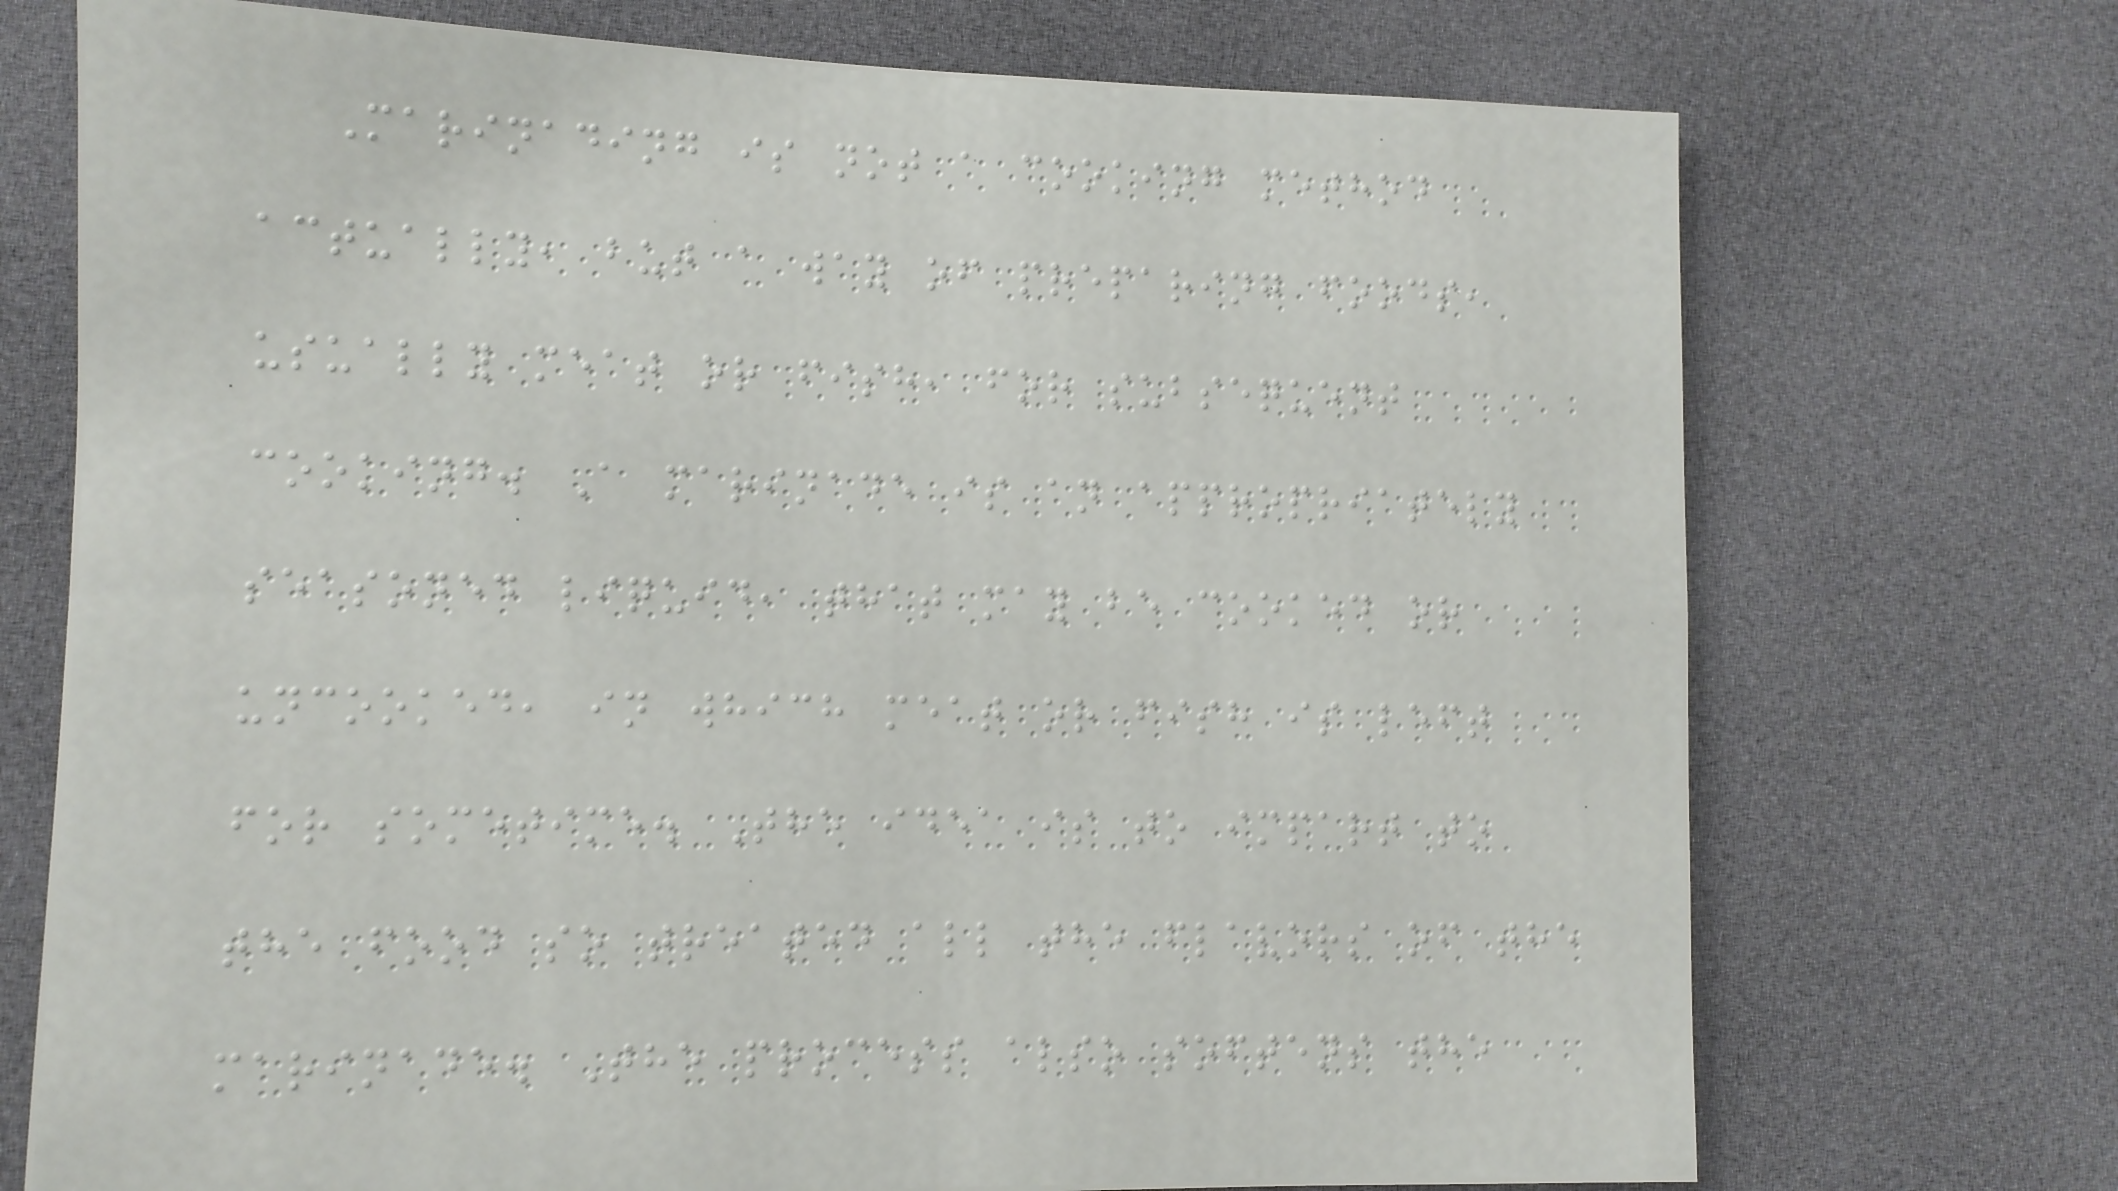Marinading is not a cooking method
actually, but a way of preparing foods,
usually meat or fish, for subsequent
cooking. A marinade is an appropriately
seasoned liquid, that may be cooked or
uncooked, in which meat or fish is left
for sometime. The idea is to impart to
the food so treated all the flavors of the
marinade. The process also softens the
